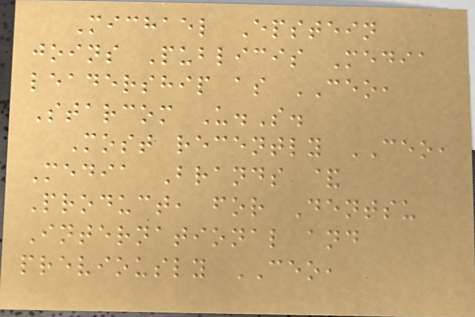Michael Epstein
joins Publicis Media
leadership as CEO,
Starcom U.S.
Most recently CEO,
Media Brands &
Product, for Dentsu
International and
previously CEO,
